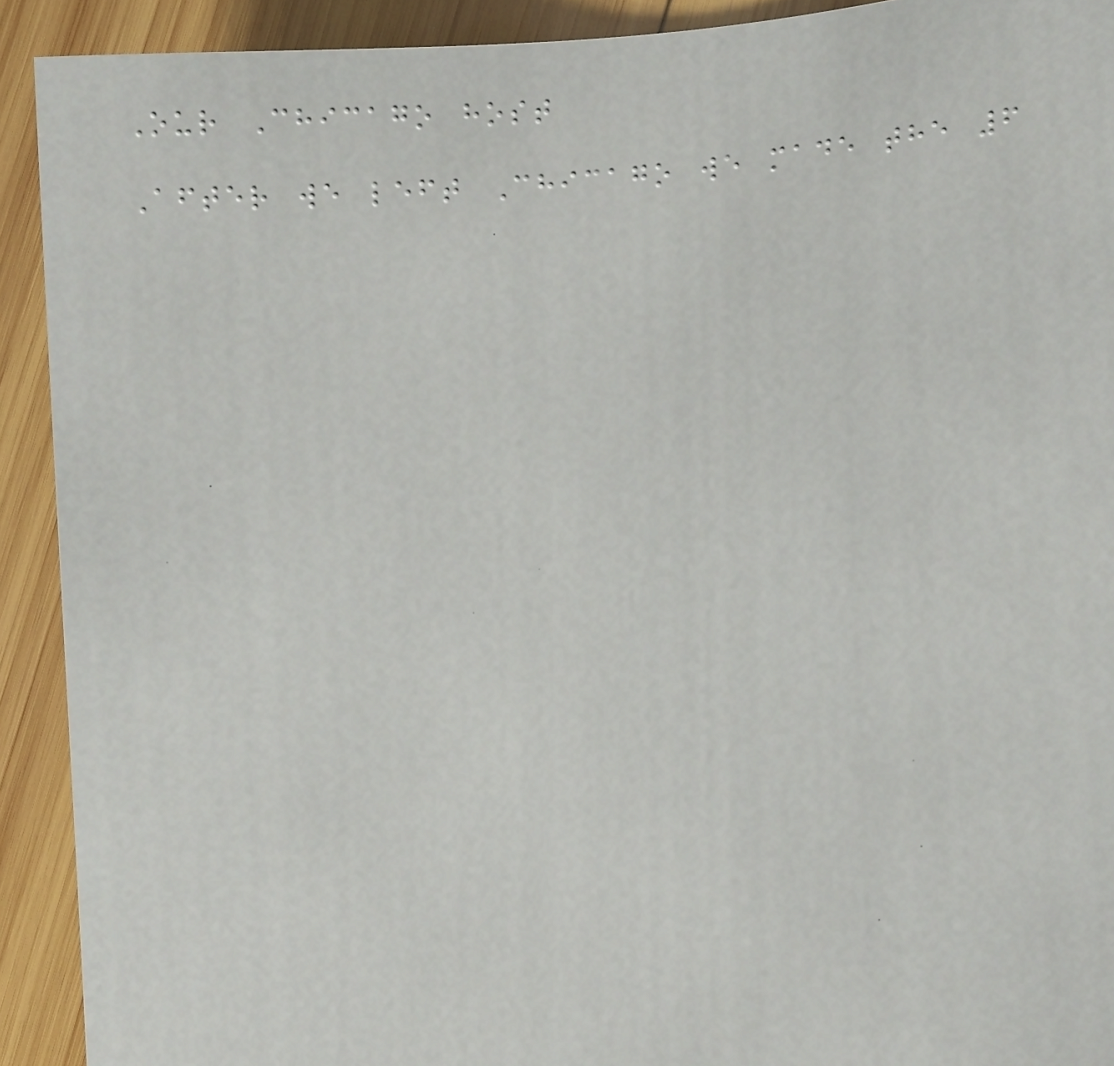Our Chicago host
After we left Chicago we made the 6
